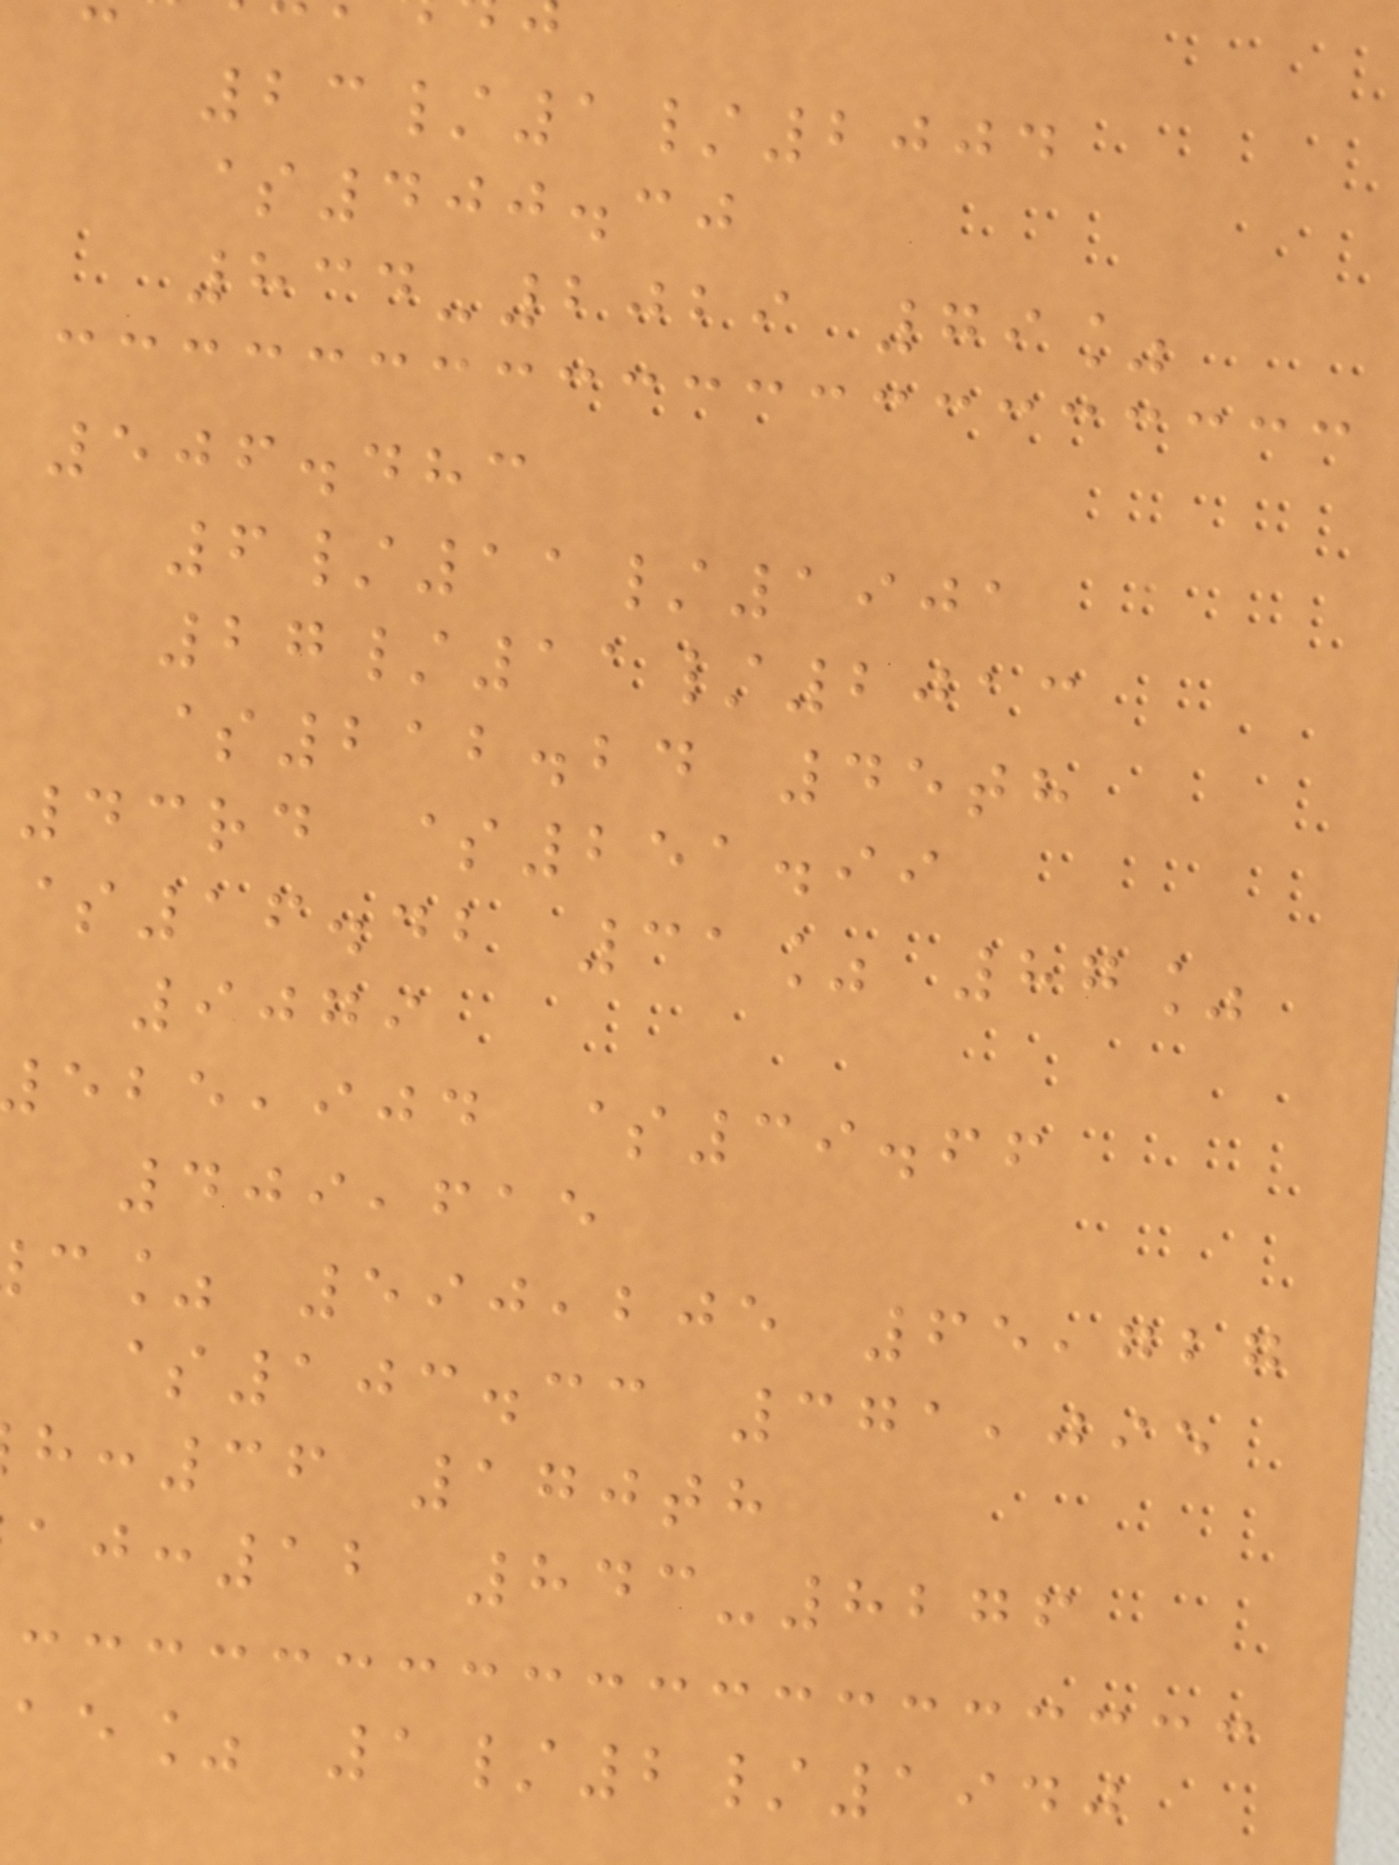23/1/2004
$400.30
834-2029 79%
506.483
6/11/1901
27/11/2013
$212.24 45th
43rd $251.99
$16.42 31% 87%
9079
,ijd $39.66
409,615
c% 590,205 65,727
$103.33 371,095
:36 170th
:12 843-8276
ae% 1/2/1940
